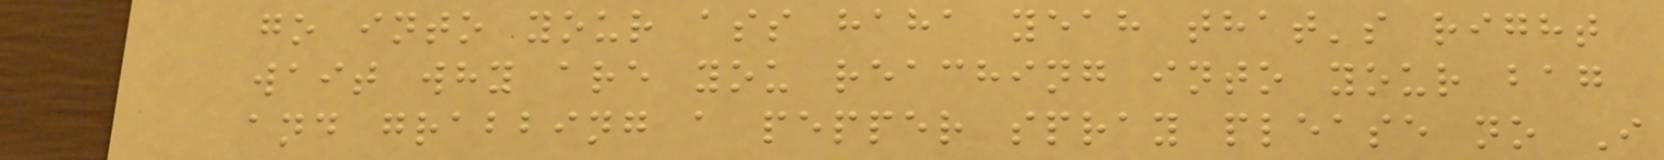go into your ass haha yeah that's right
wait why are you reaching into your bag
and grabbing a pepper spray please no I
